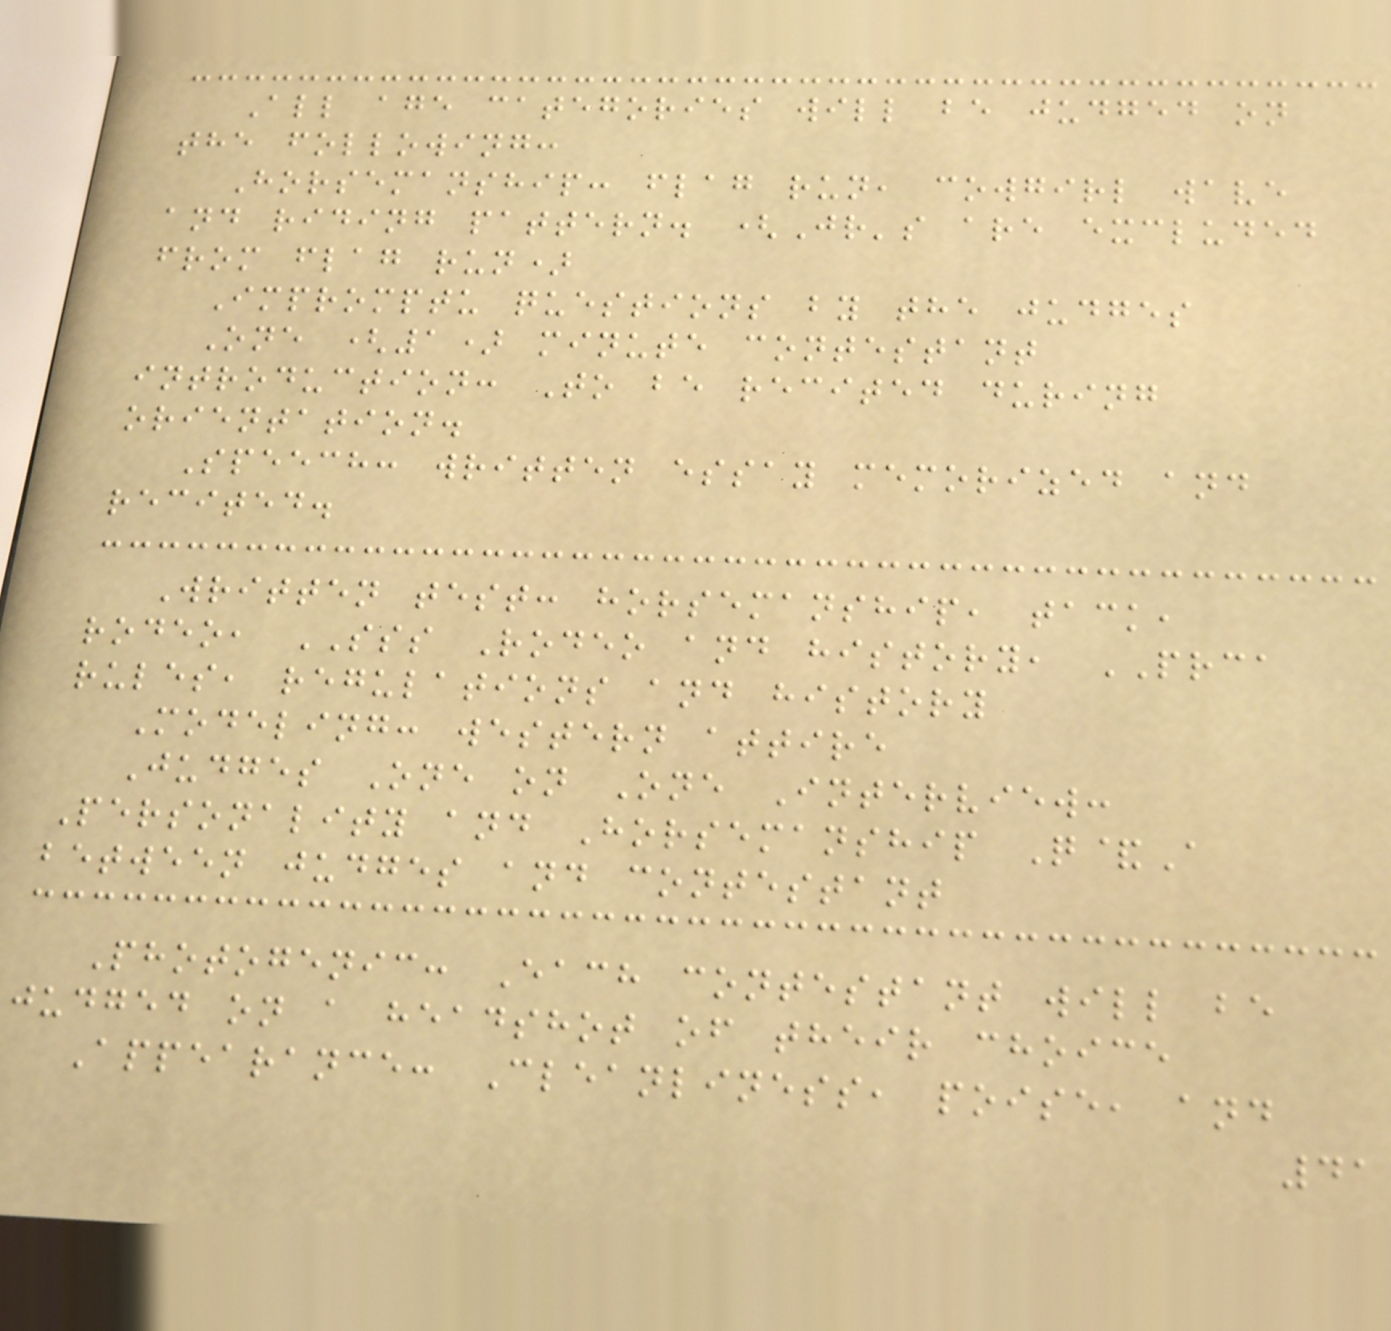All age categories will be judged on
the following:
Horsemanship: flag run, cowgirl wave
and riding pattern. (Jr's are excluded
from flag run)
Impromptu questions by the judges
One (1) minute contestant
introduction: To be recited during
orientation.
Speech: written essay memorized and
recited.
Written test: horsemanship, tack,
rodeo, SSS Rodeo and history, PRCA
rules, regulations and history
Modeling: western attire
Judges One on One Interview:
Personality and Horsemanship Q&A
between judges and contestant
Photogenic: Each contestant will be
judged on a headshot of their choice
Appearance: Cleanliness, poise, and
41
